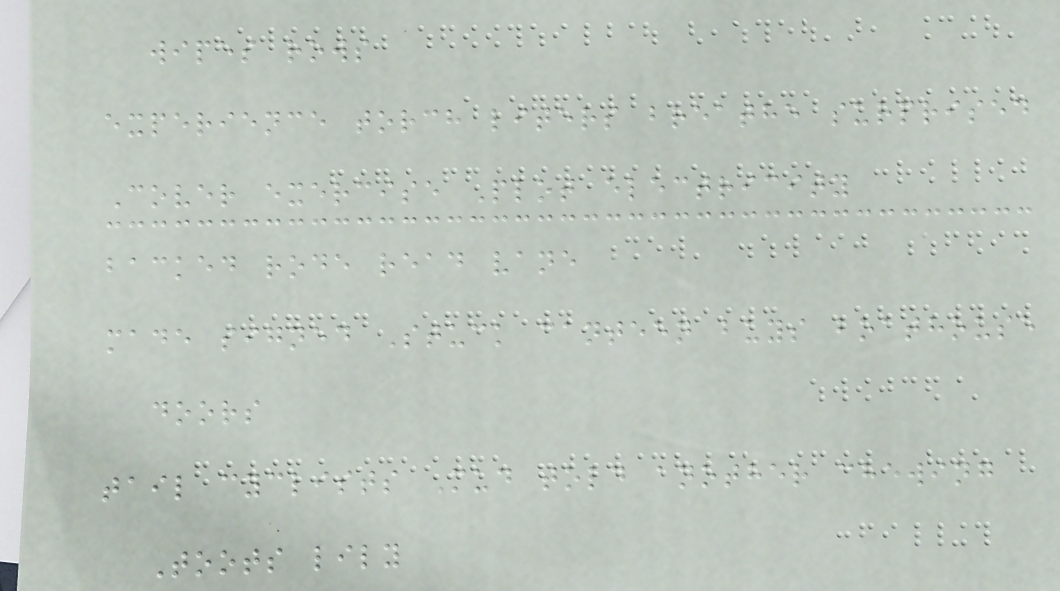wipes rows
experience torch liters breathe surprised
Cover exercise Plot electricity
backed rode read vane
made signed Stuck canteen buys boathouse
doors
tail cyclists Mud told another chewing
Toots lily
